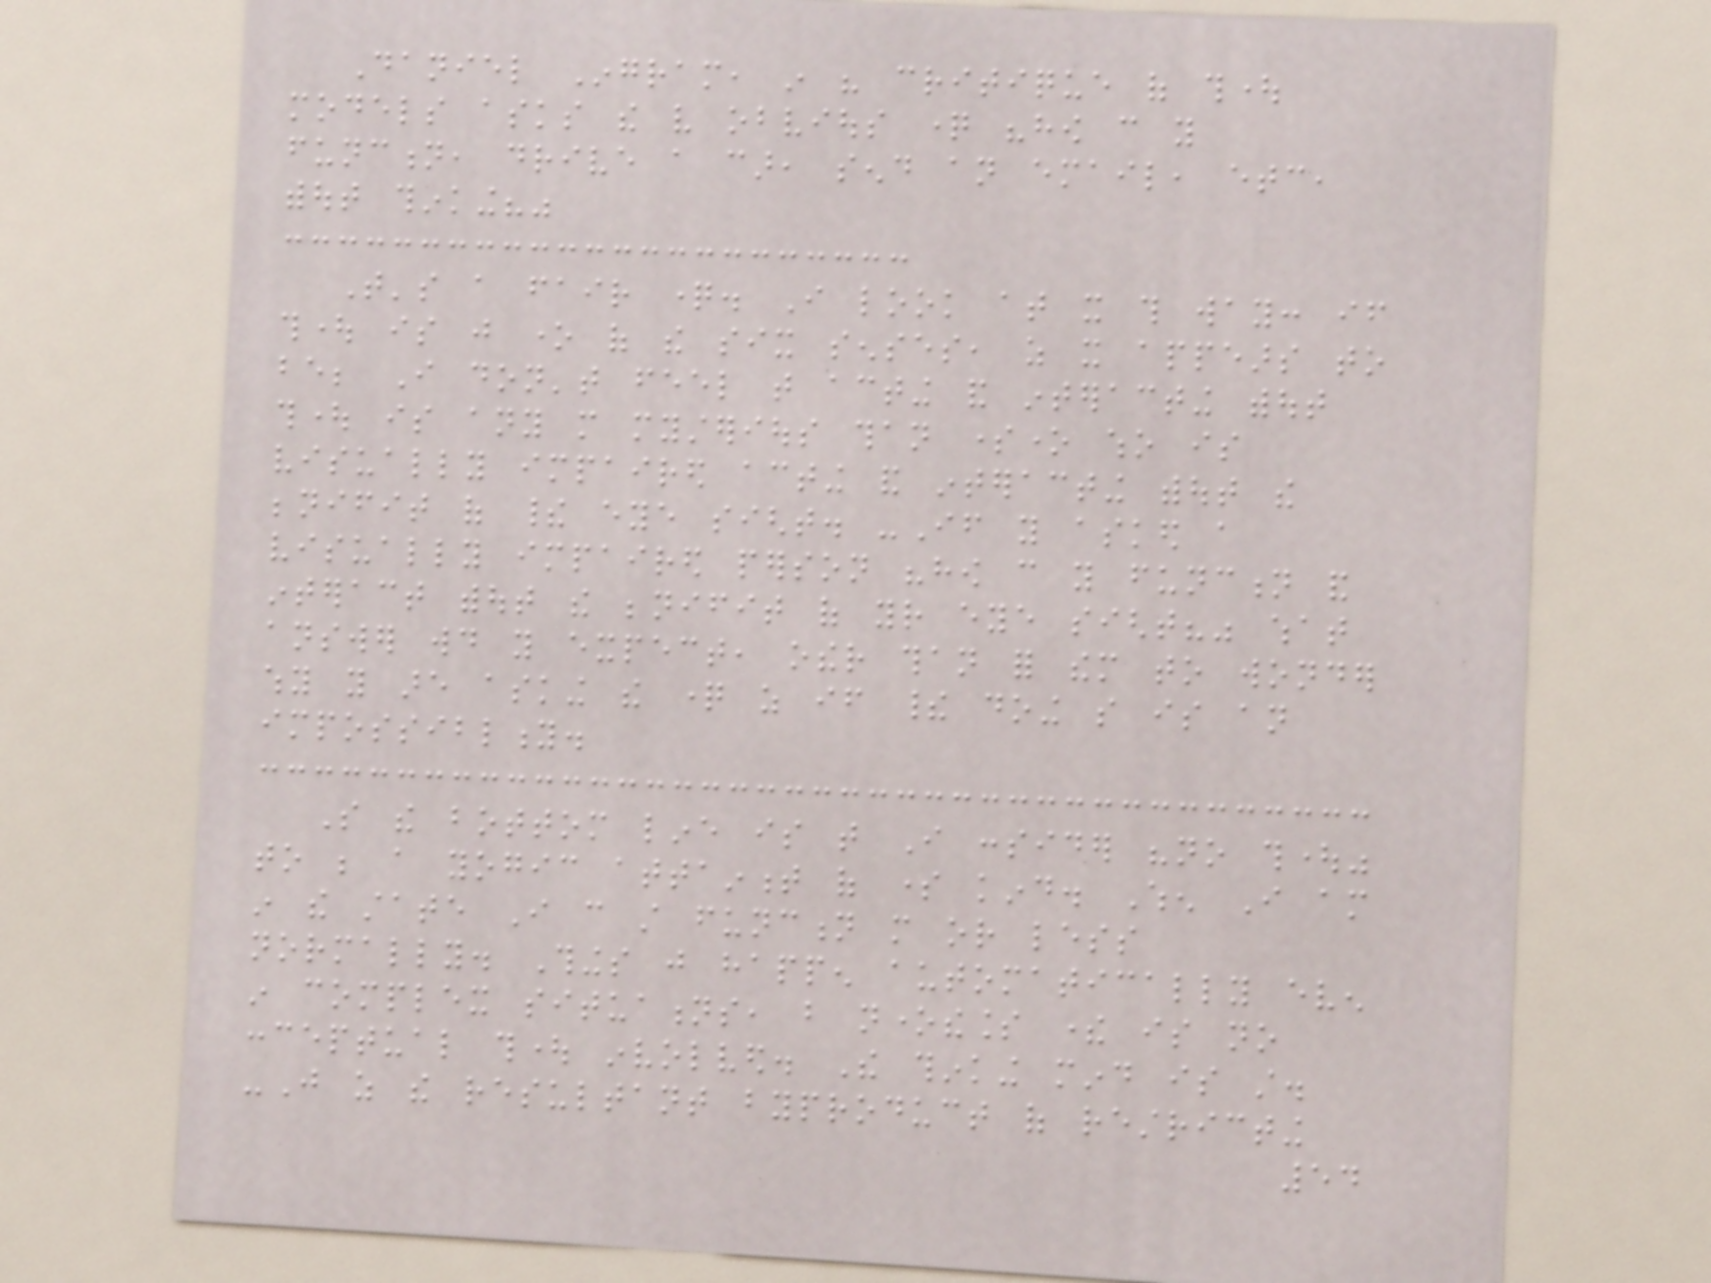Daniel Ingram, in his critique of thought
models asks the very obvious question "how can you
function, drive a car, send an email, etc,
without thinking?"
That's a fair question. I look at it this way: if
thought is just one of the six senses, as it appears to
be; I don't feel that acting and interacting without
thought is any more mysterious than someone who is
visually impaired acting and interacting without the
benifit of their eye sight. -If you asked a
visually impaired person "how can you function and
interact without the benifit of your eye sight?" what
answer would you expect, other than for them to wonder
why you are asking the question as if their doing so is an
impossiblity.
So the bottom line is that I consider "no thought"
to be a yogic attainment of some kind. When I am
in the state I can still function more or less
normally. Things just happen automatically even
in complex situations, but nonetheless there is no
conceptual thought involved. The thinking mind is still.
-Just as the resultant byproduct of restricting
54
